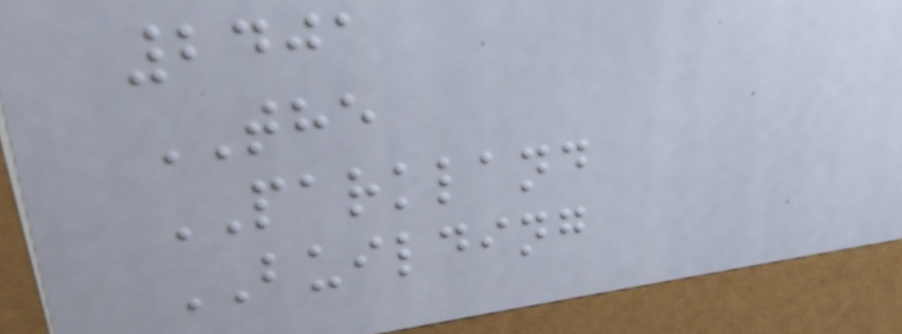2401
THE
PARKLAND
BUILDING
